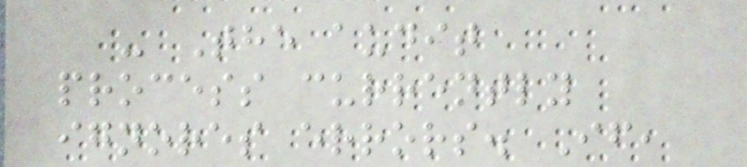- The audit
process currently
ignores errors. If,
